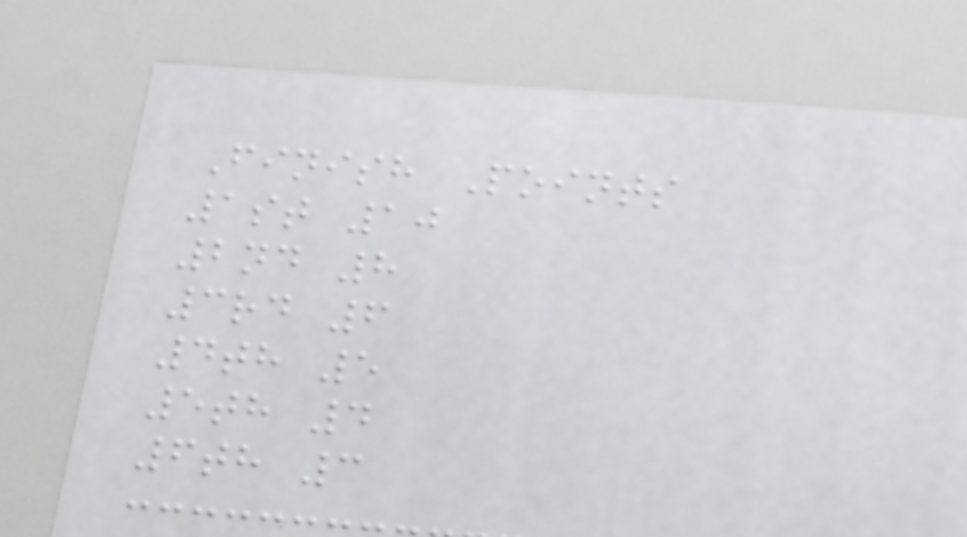Finish Points
1st 10
2nd 8
3rd 6
4th 5
5th 4
6th 3
